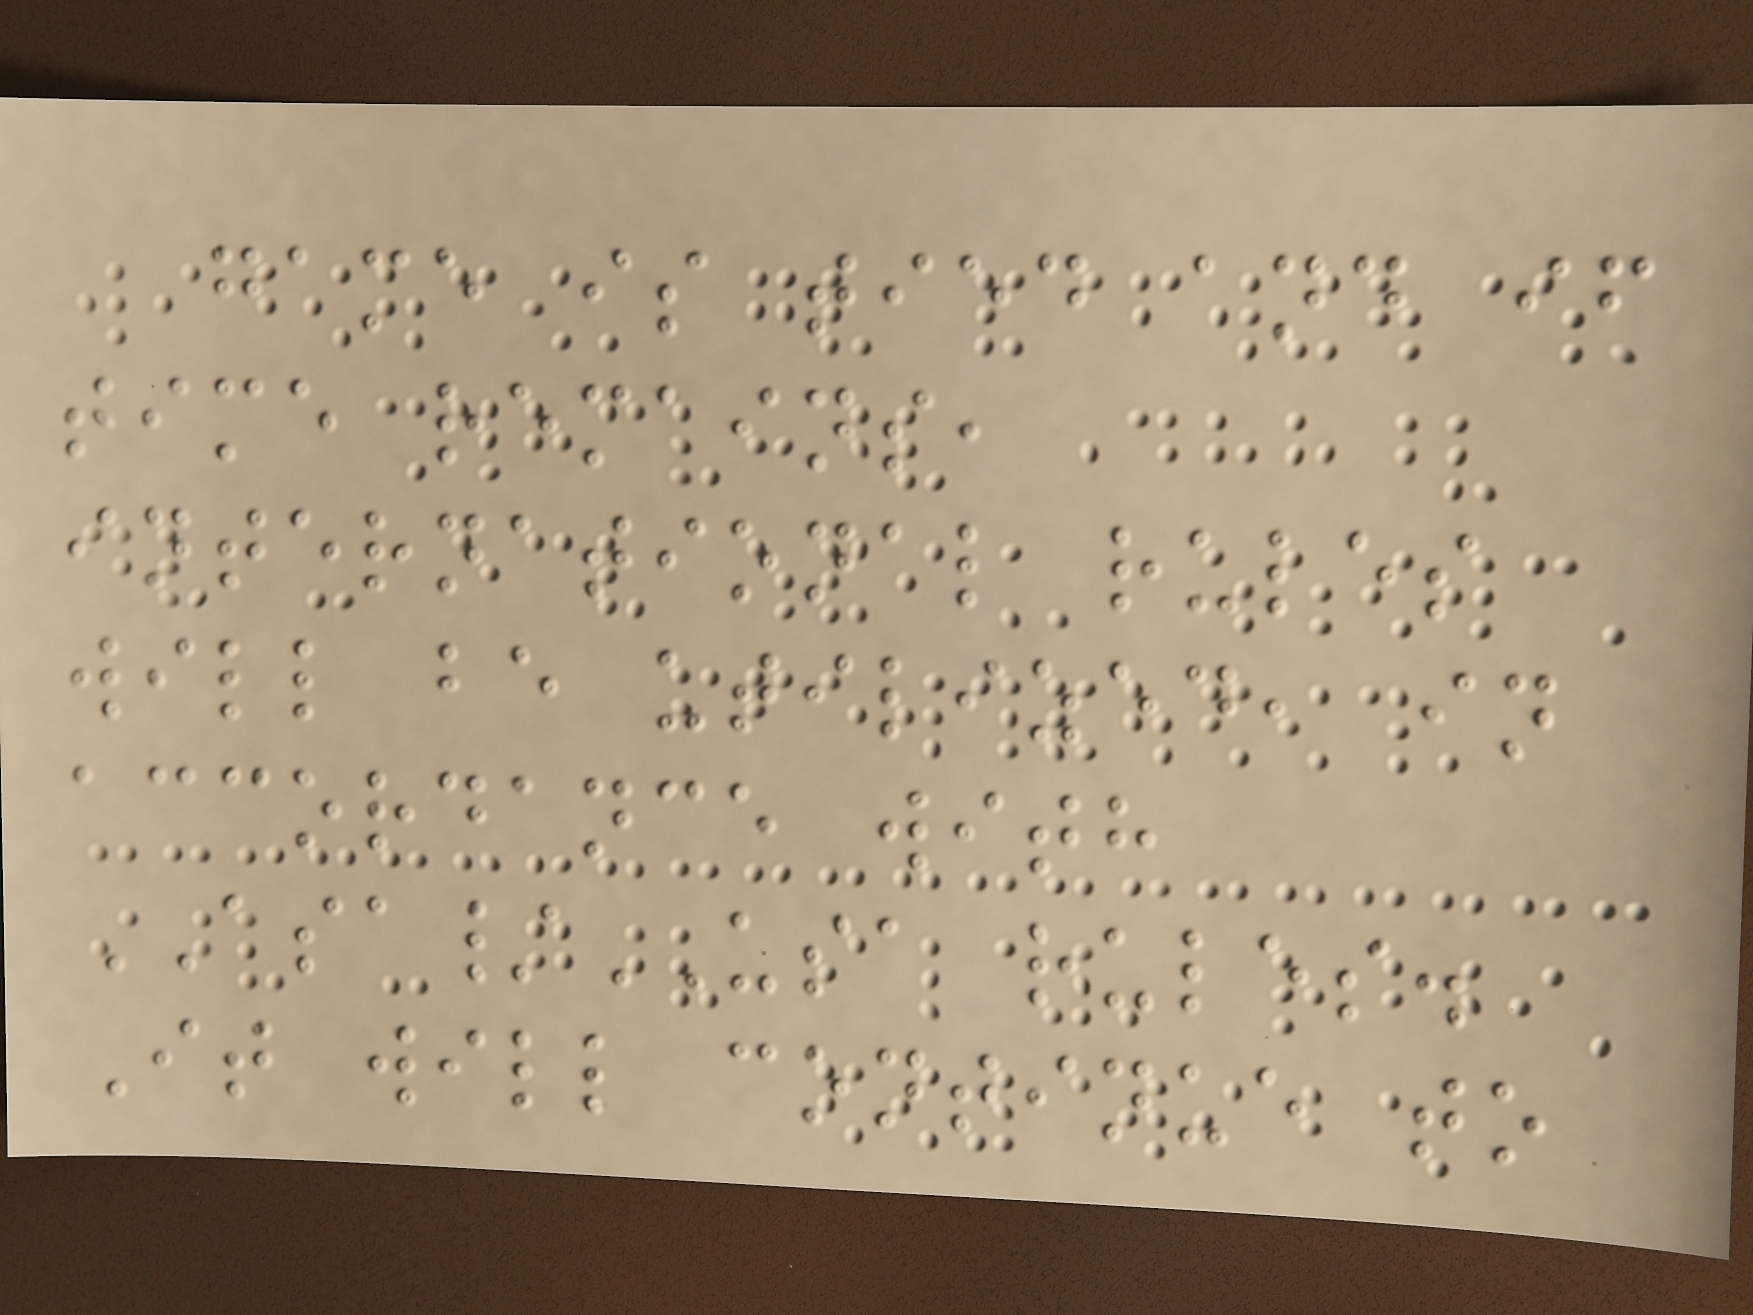game is tied and if
time remains,
international rules
will be utilized, in
accordance with
ASA/USA rules.
It will continue to
